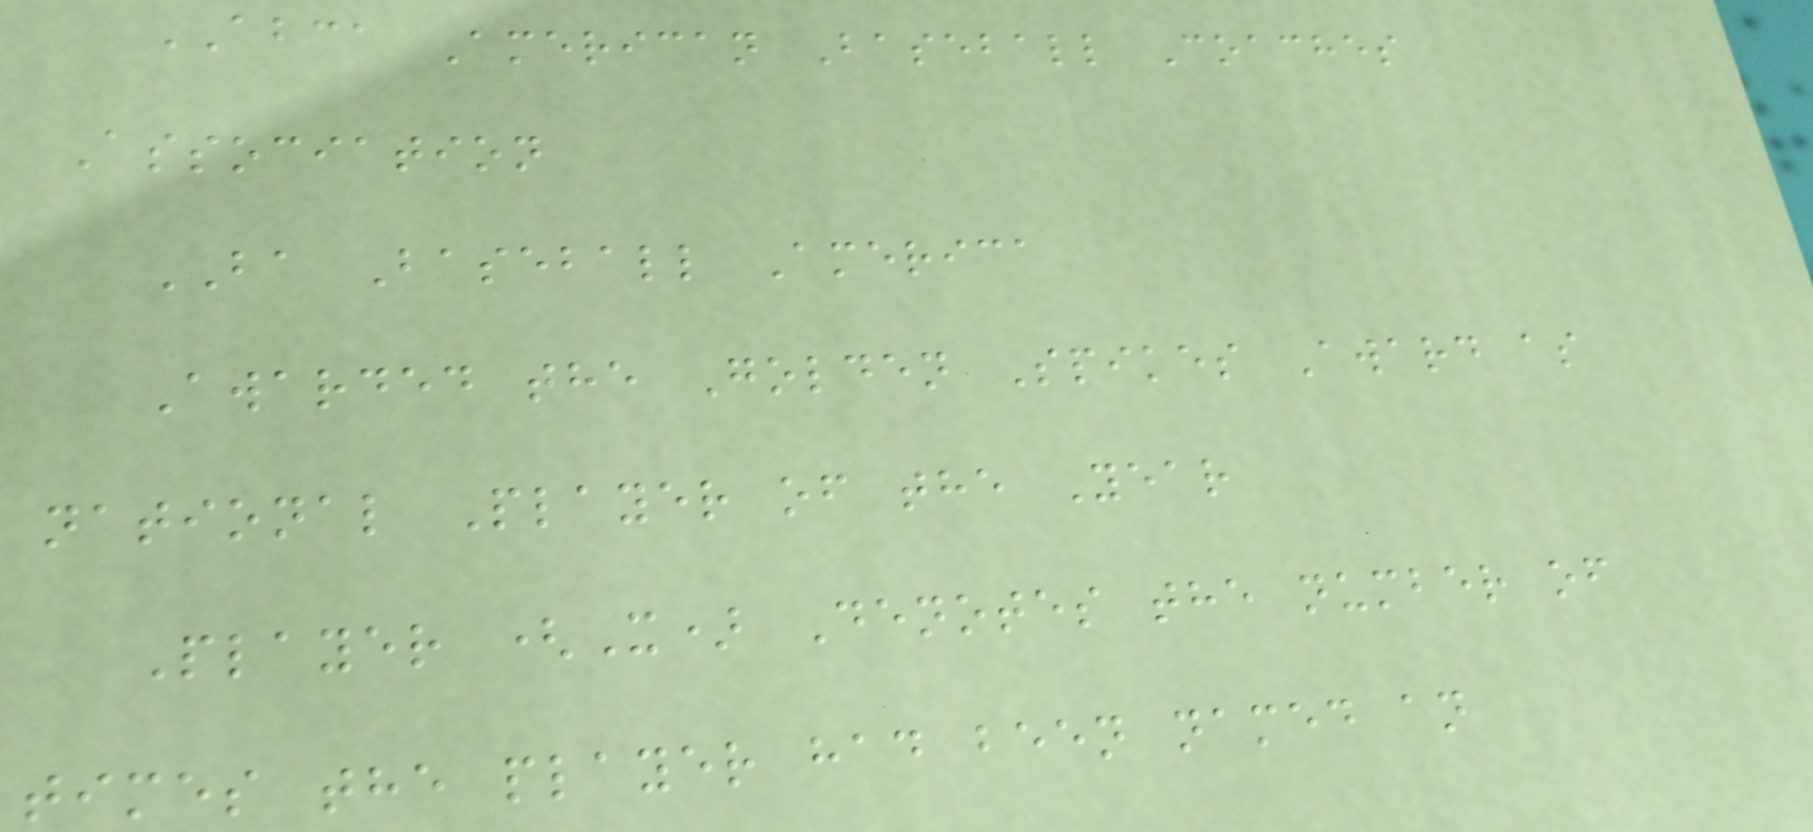ABCA American Baseball Coaches
Association
BA Baseball America
Awarded the Golden Spikes Award as
national Player of the Year
Player (X) Denotes the number of
times the player had been named an
